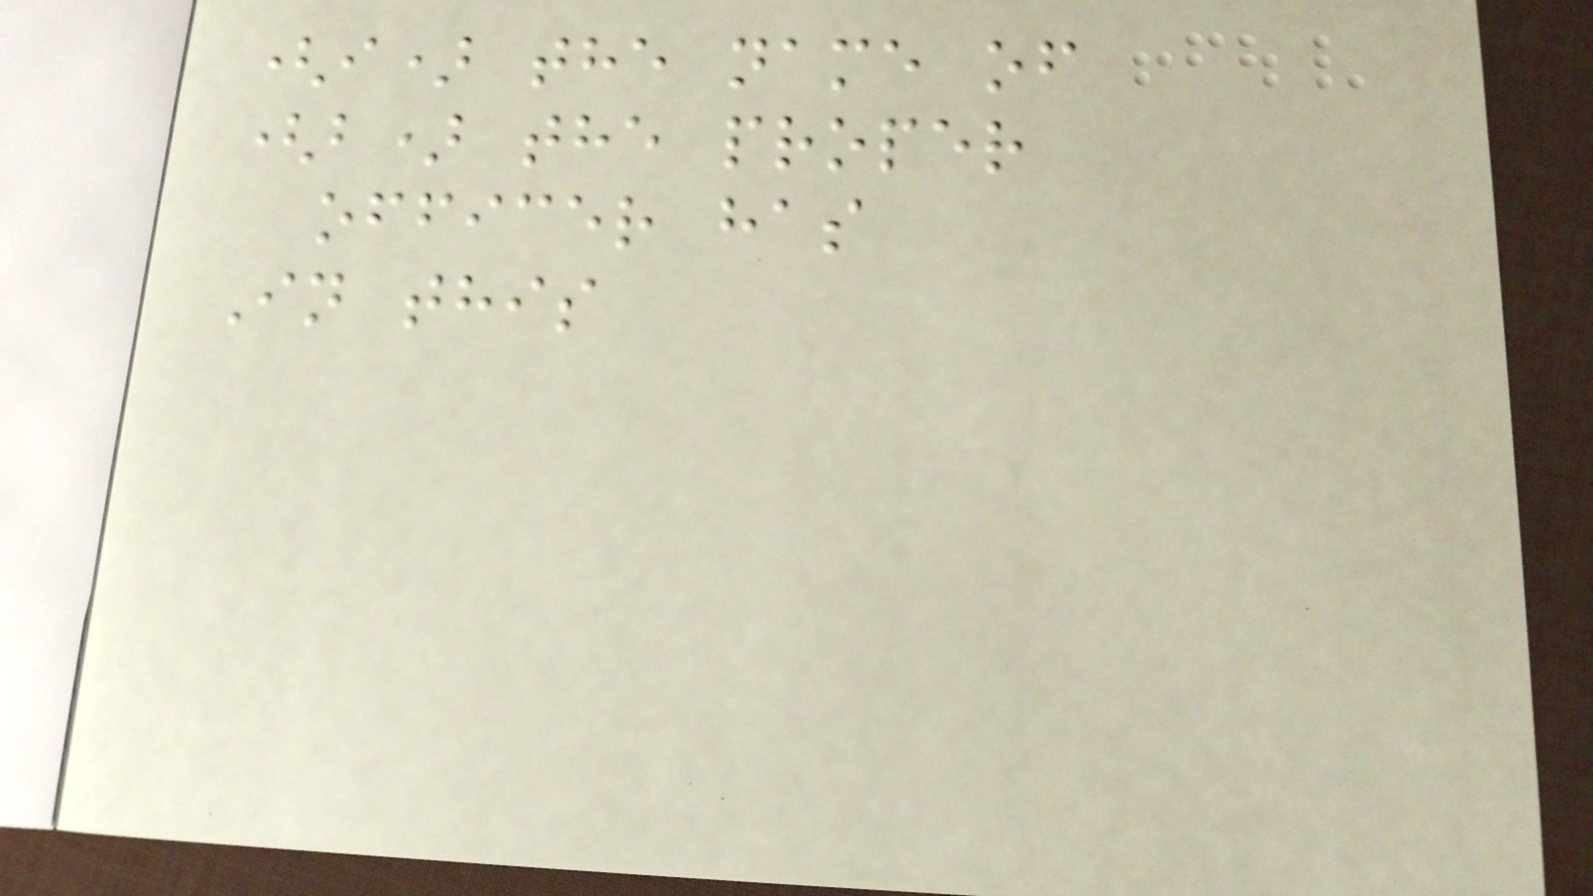(i) the name of
(b) the proper
officer has
In this
